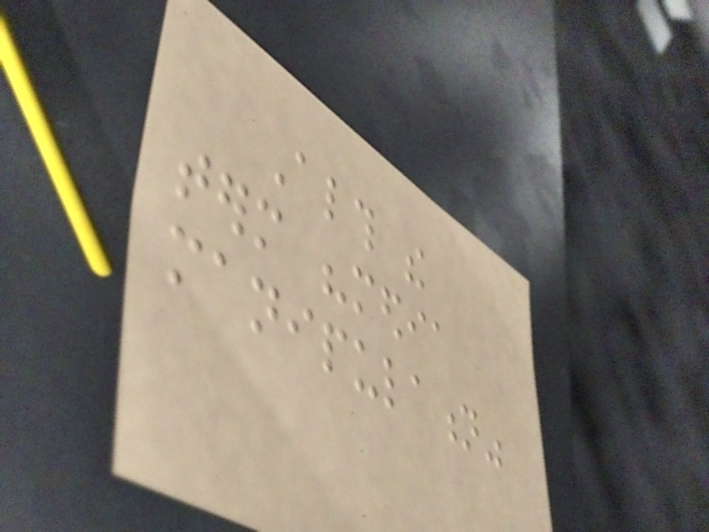Although the
term "media
manipulation"
